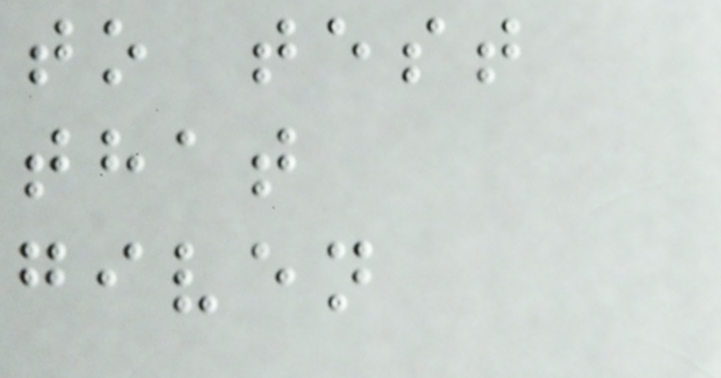to test
that
given
